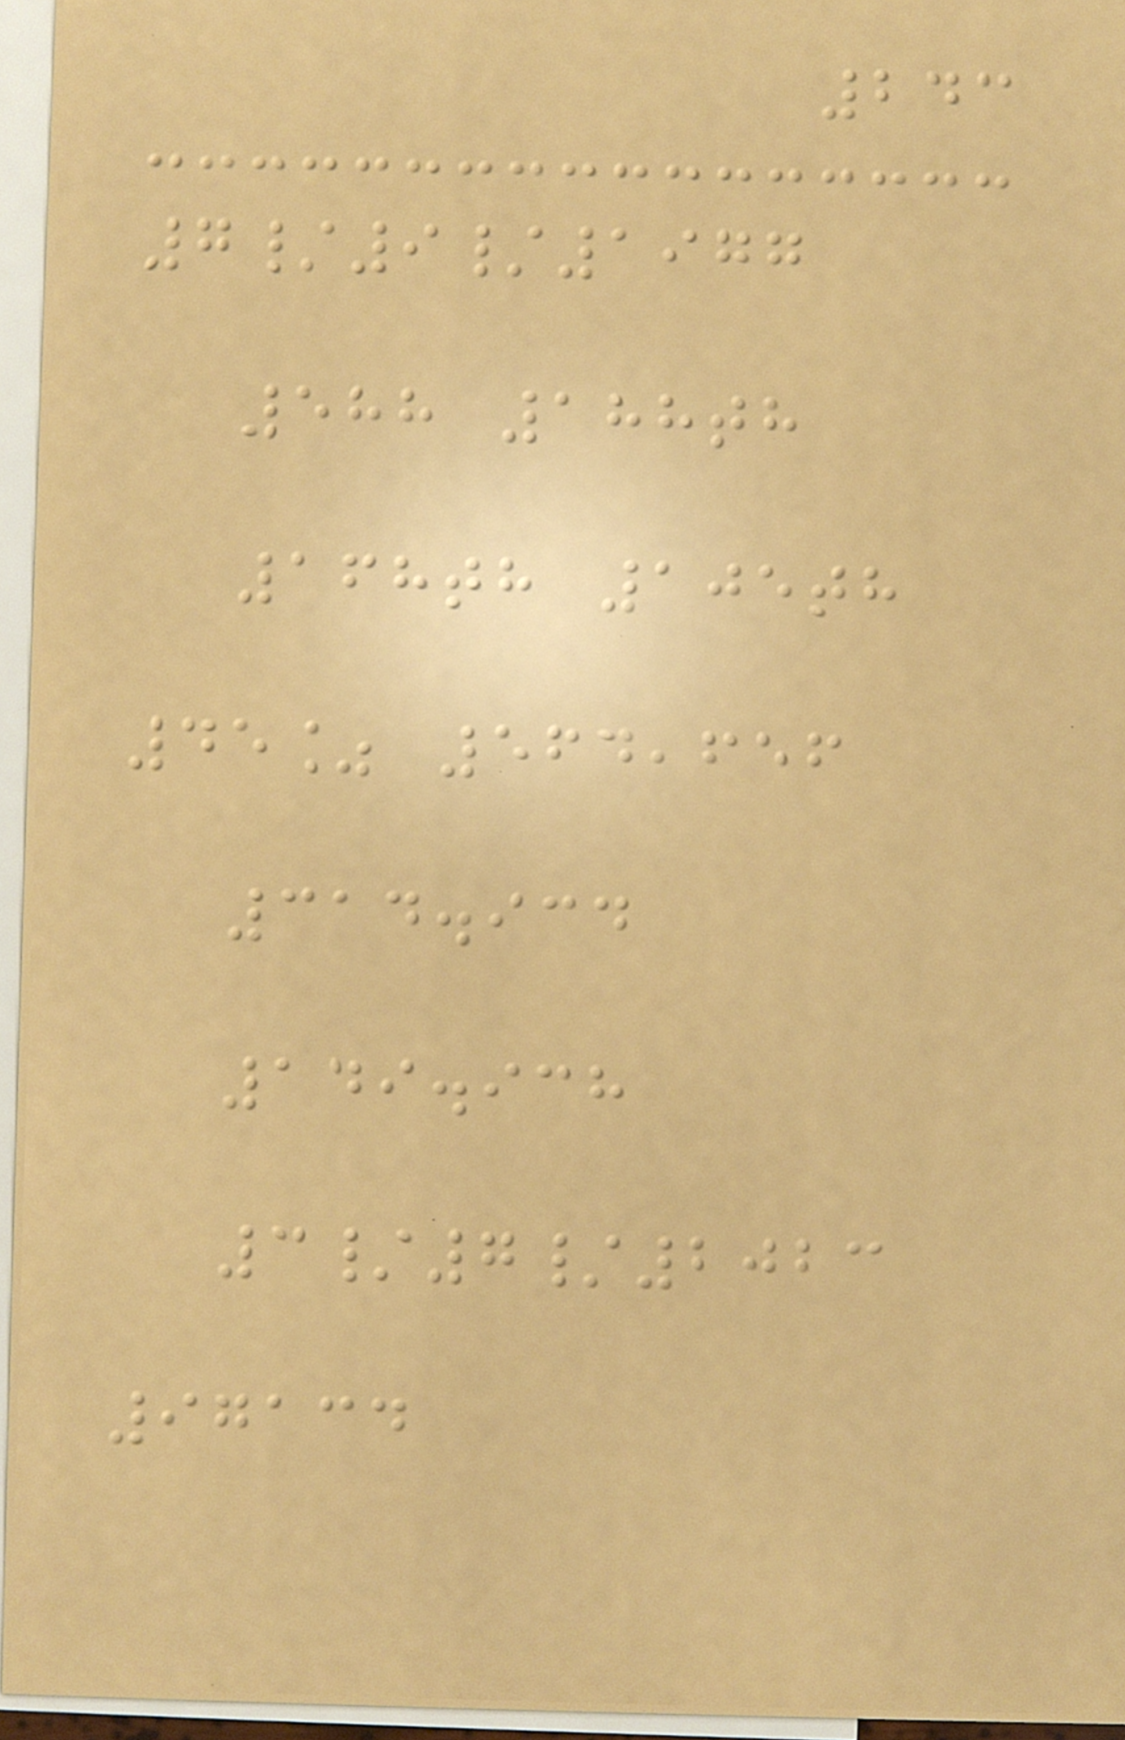243
7/9/1977
588 188th
168th 105th
45% 564,656
314.934
149.938
3/7/2023
97134
